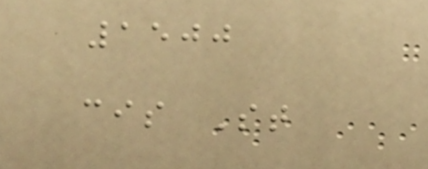1500
cis St
